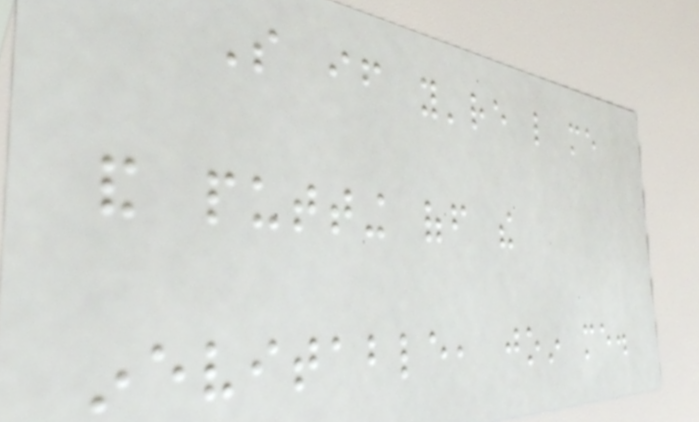So if you're like me
and putting off the
inevitable, join me.
